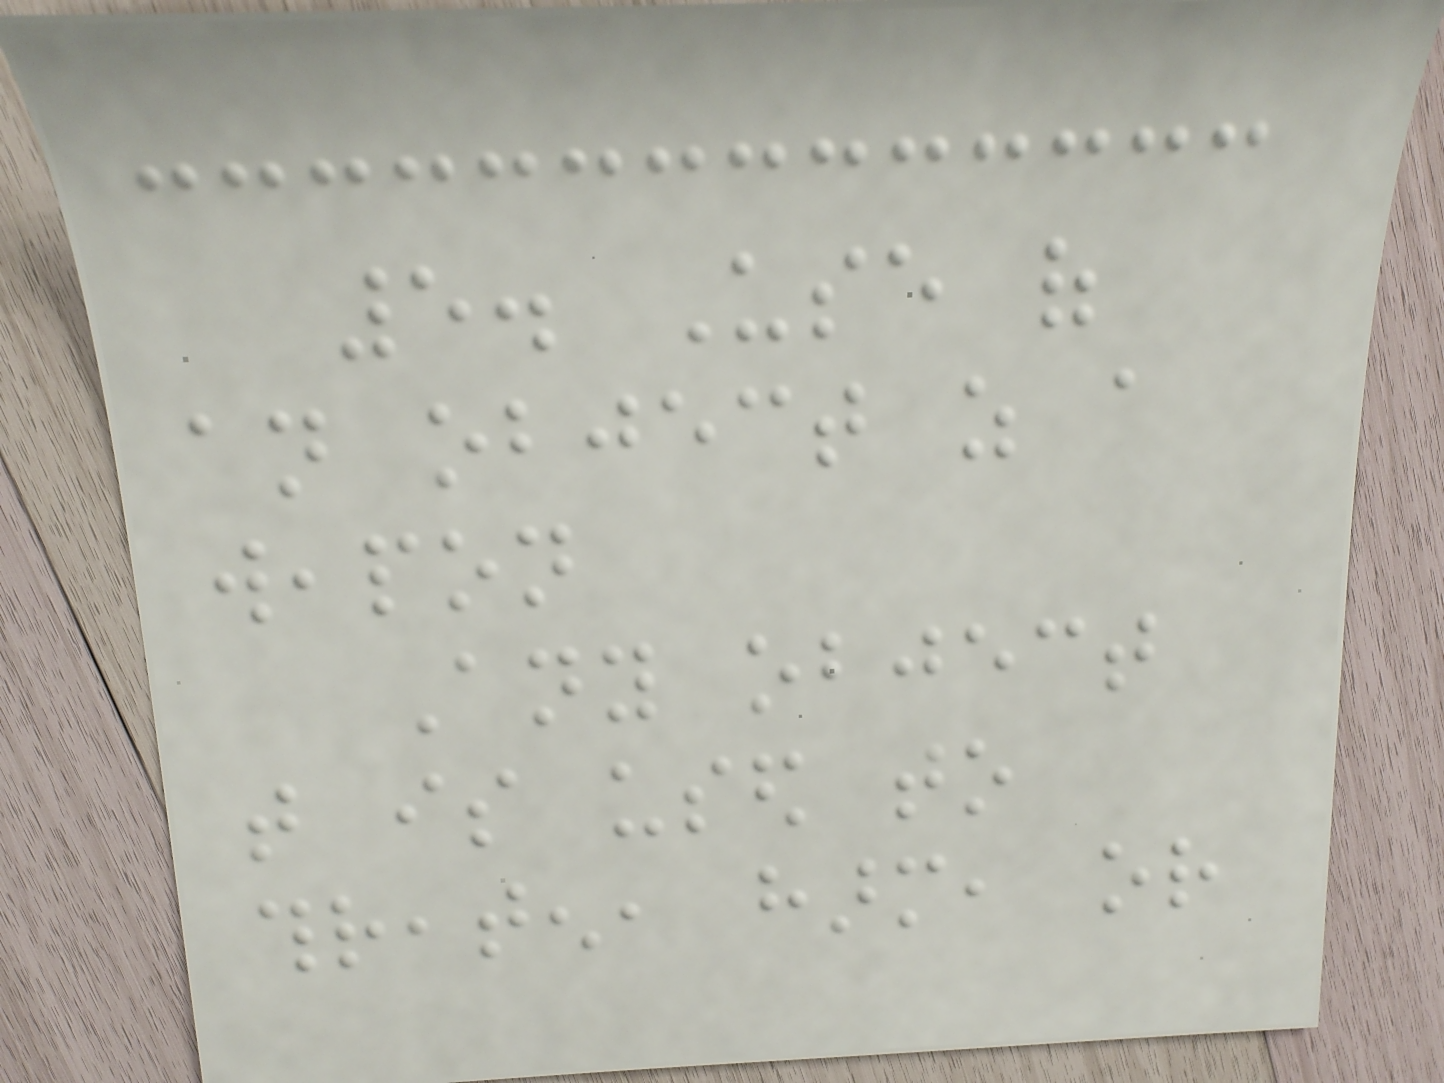5. Use of
an object as a
weapon
Any object
that is used to
threaten, harm, or
